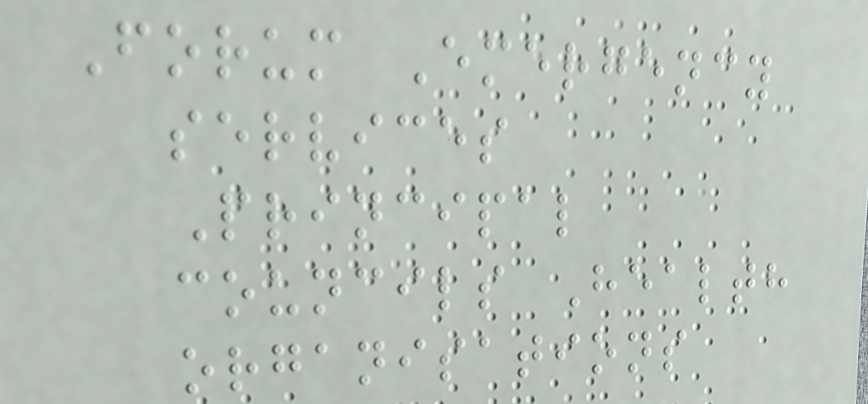Forum Emergency
services
Principal
councils Health
organisations
